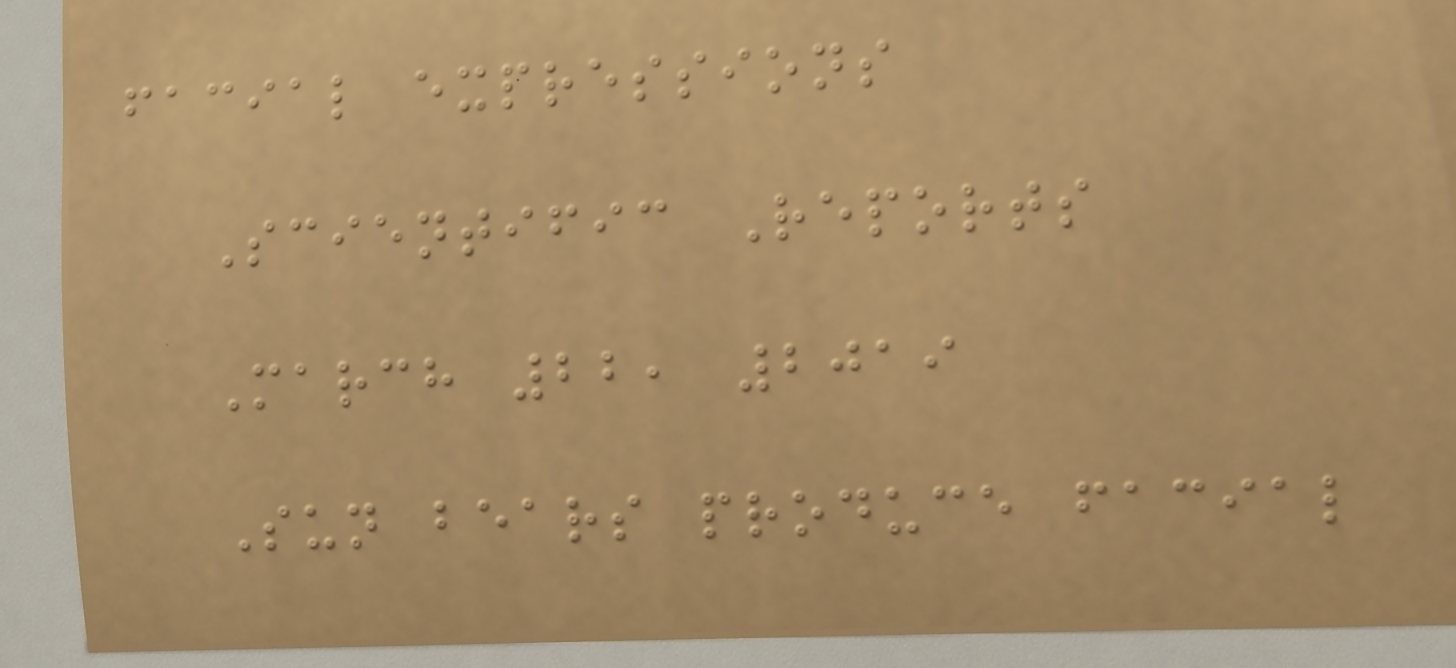facial expressions
Scientific Reports
March 22, 2019
Sun bears produce facial
